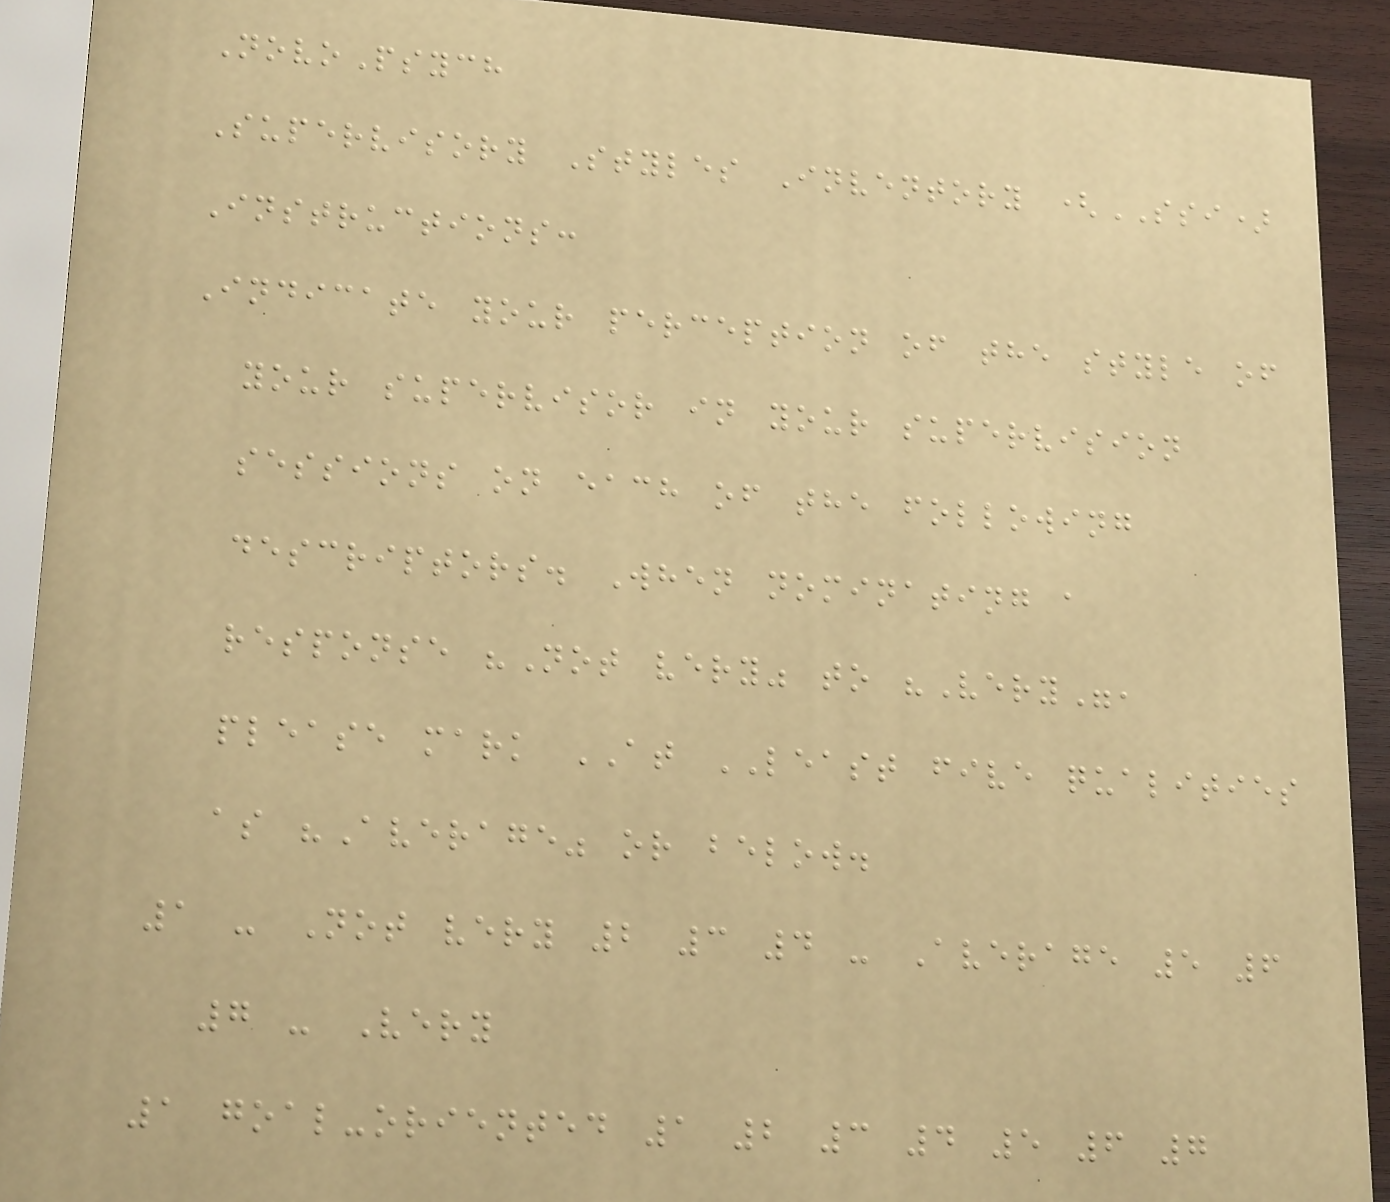NovoPsych
Supervisory Styles Inventory (SSI)
Instructions:
Indicate your perception of the style of
your supervisor in your supervision
sessions on each of the following
descriptors. When nominating a
response "Not very" to "Very",
please mark AT LEAST five qualities
as "Average" or below.
1 - Not very 2 3 4 - Average 5 6
7 - Very
1 goal-oriented 1 2 3 4 5 6 7
